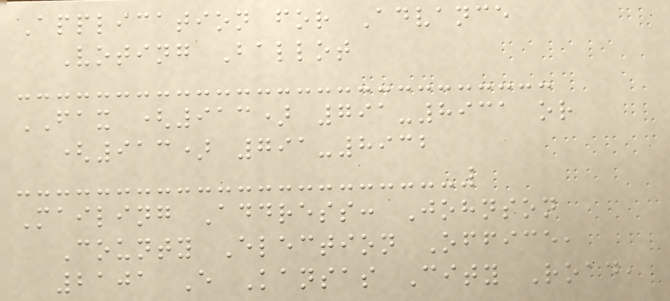Application for Advance
Voting Ballot
FAX (913) 791-8931 or
(913) 791-8932
Mailing Address: Johnson
County Election Office,
2101 E Kansas City Road,
